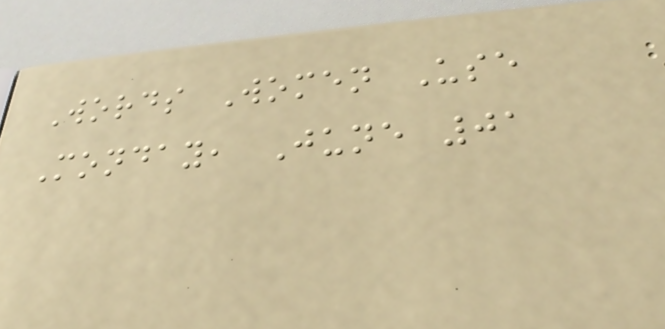Words Women Use
Monday, June 01
